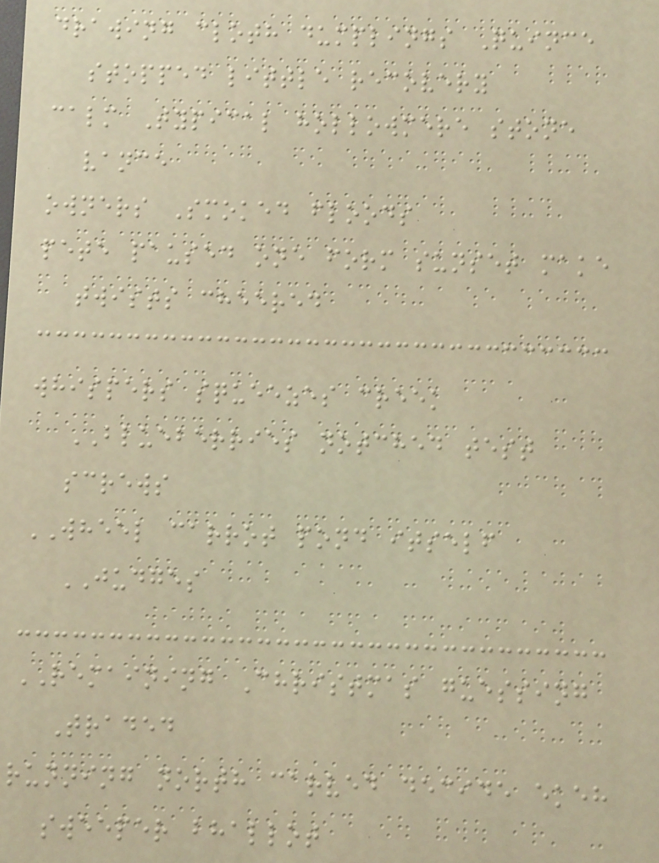drawing cloth dumplings Quince
stopped little recovery
calm Typical hollowmere stone
vance
owners Smoked floods
pete paused one form sunset make
twists cheered
whispers squeezes creek
BLUEBERRIES notched test
screws
WHEEL carrot pond itself
JUDGES
REMAINING Christmas guessing
Traded
running north carved decide ekeh
sweeper bhallot
